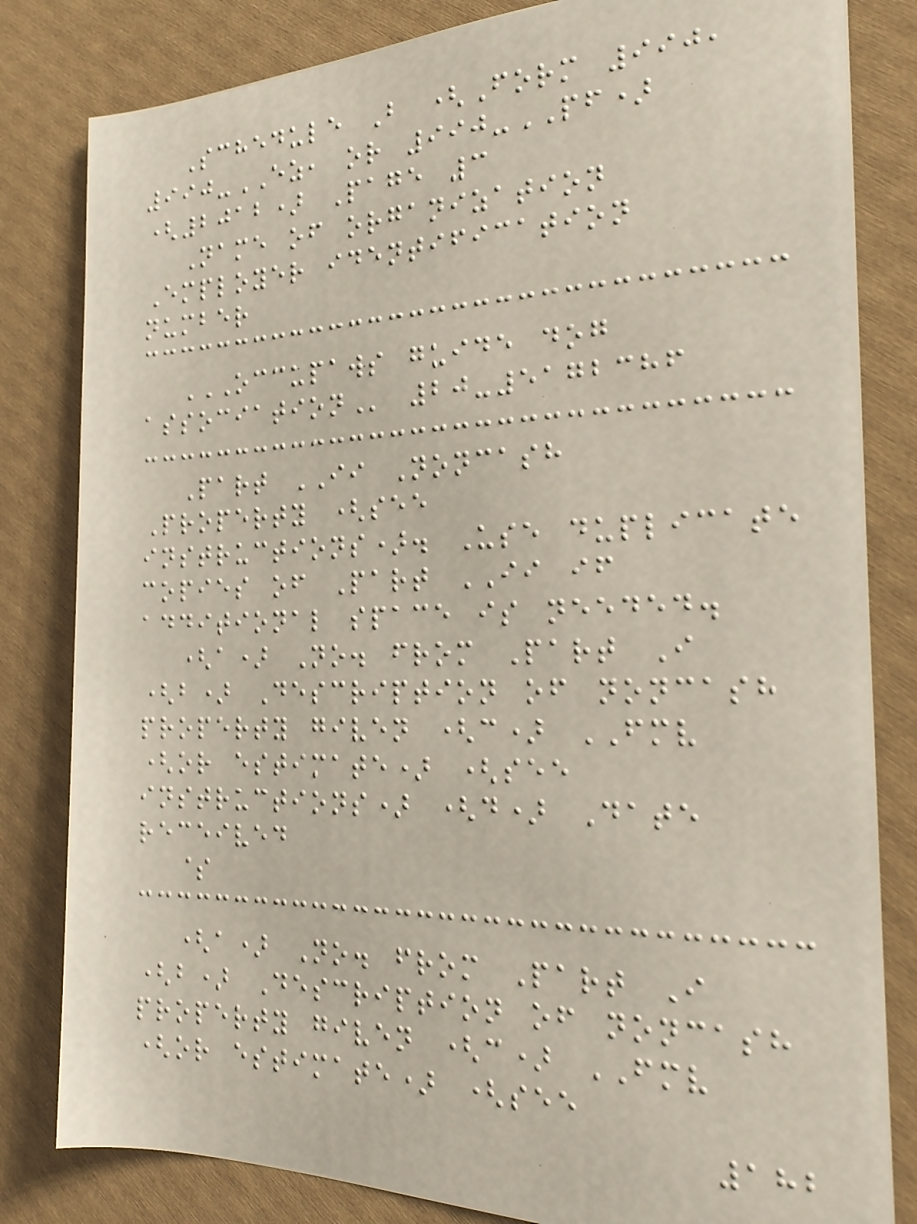Schedule B (Form 990,
990-EZ, or 990-PF)
(2012) Page 3
Name of organization
Employer identification
number
OCCUPAWS GUIDE DOG
ASSOCIATION 20-5172386
Part II Noncash
Property (see
instructions). Use duplicate
copies of Part II if
additional space is needed.
(a) No. from Part I
(b) Description of noncash
property given (c) FMV
(or estimate) (see
instructions) (d) Date
received
$
(a) No. from Part I
(b) Description of noncash
property given (c) FMV
(or estimate) (see
182
